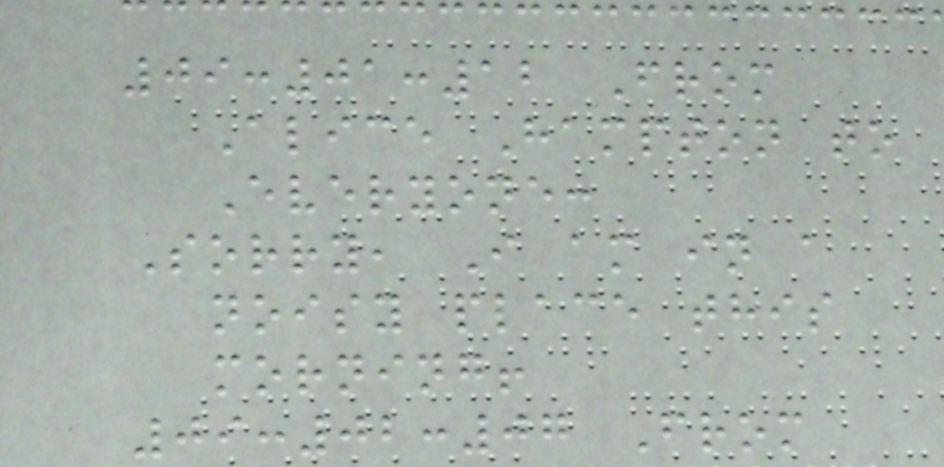09:01:12 From
Alice Hampton to
Everyone:
Sorry, I am in a
noisy place this
morning!
09:02:07 From
